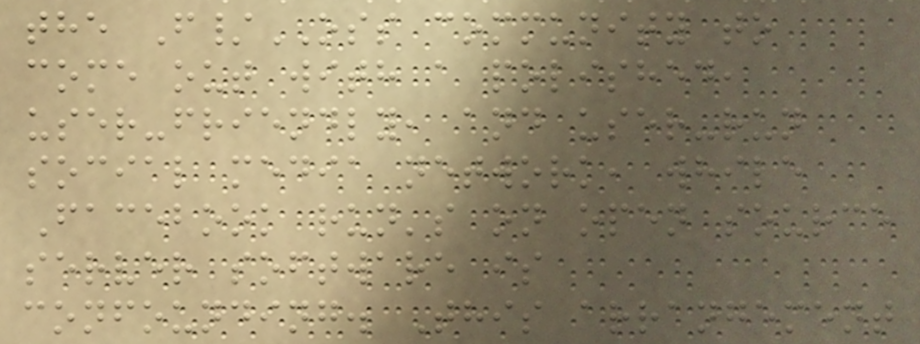the F/OSS community to
come out with a polished,
user-friendly, and user-run
social media network, while
Facebook run's on open source
server software is
confounding. This arrangement
